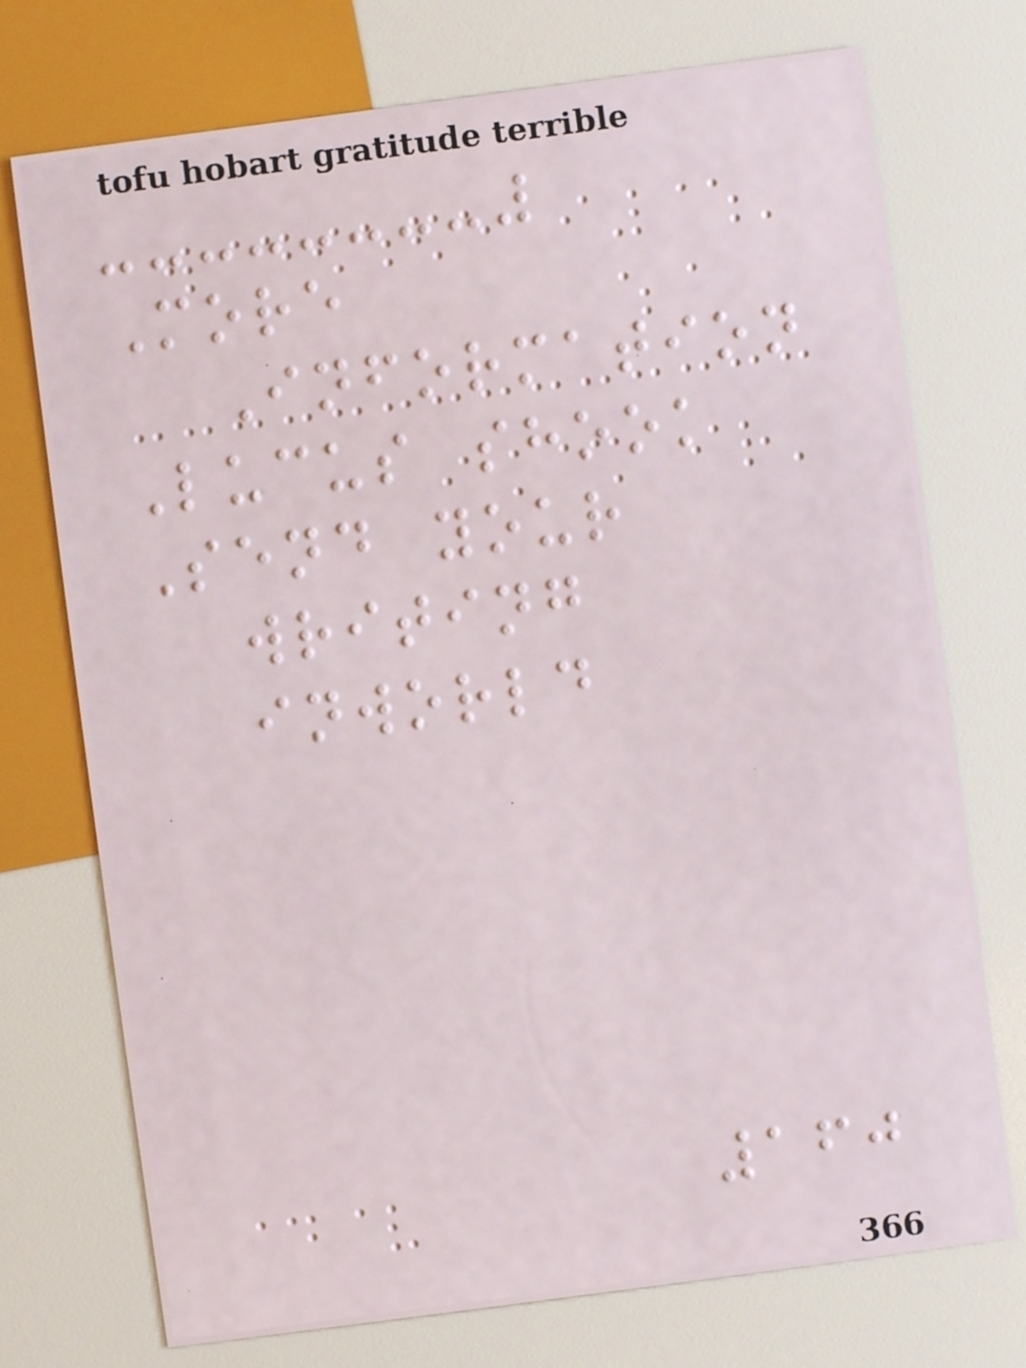More
Information
Lucus shook
Send your
writing
inworld
160
